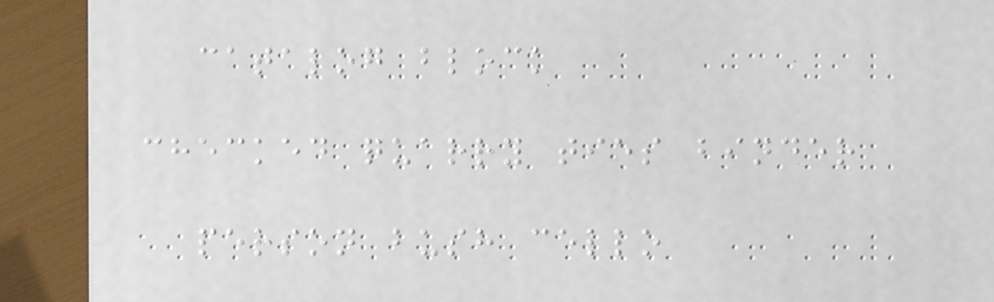catalog block
checked quarry ties binder
person bush cello
